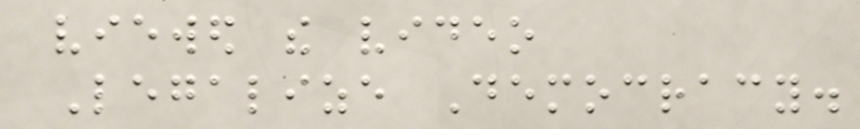viewed the video
Legalize Democracy.
